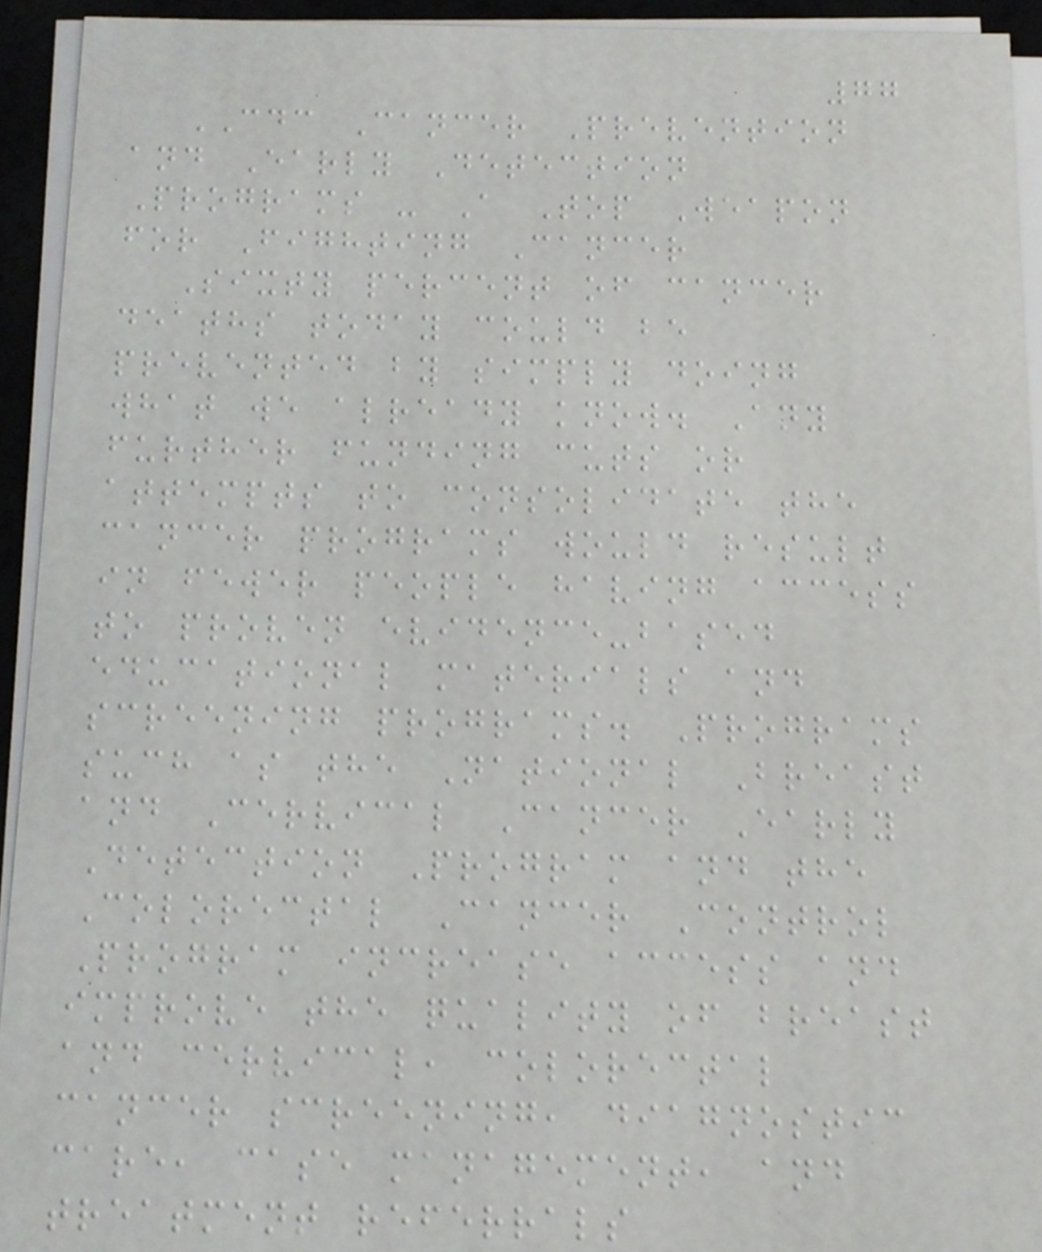77
CDC Cancer Prevention
and Early Detection
Programs - A Top Weapon
for Fighting Cancer
Sixty percent of cancer
deaths today could be
prevented by simply doing
what we already know. Any
further funding cuts or
attempts to consolidate the
cancer programs would result
in fewer people having access
to proven evidence-based
educational materials and
screening programs. Programs
such as the National Breast
and Cervical Cancer Early
Detection Program and the
Colorectal Cancer Control
Program increase access and
improve the quality of breast
and cervical, colorectal
cancer screening, diagnostic
care, case management, and
treatment referrals
